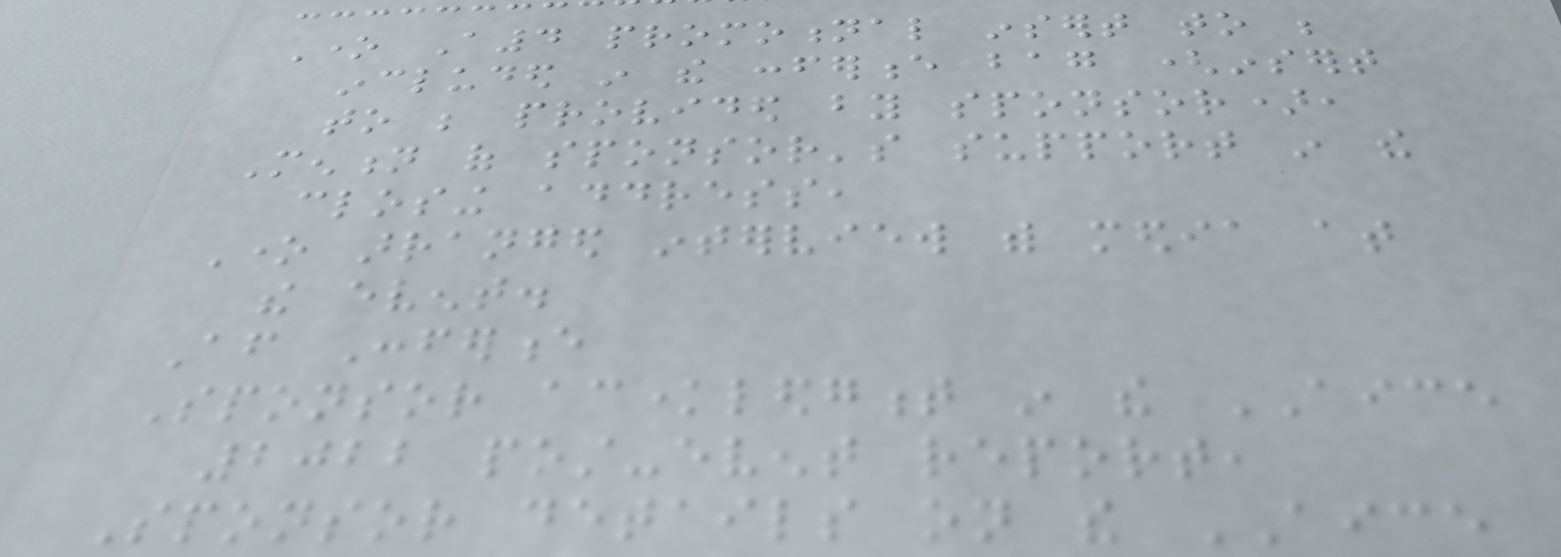One A4 promotional insert to be
included in the conference bag (insert
to be provided by sponsor),
Mention of sponsor's support in the
closing address,
One arranged interview with media at
the event.
After Conference
Sponsor acknowledgment in the AICE
2022 post-event report,
Sponsor details on the AICE
